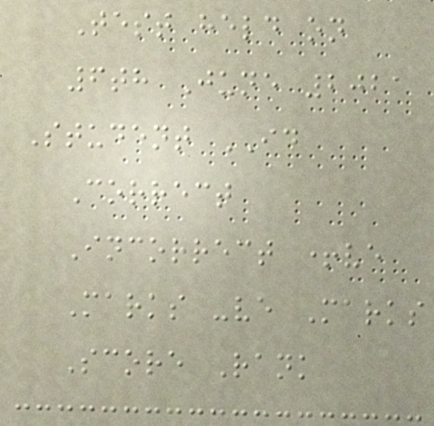Test held on
6th June 2021
Student ID
Correct
Incorrect +ve
Marks -ve Marks
Score Rank
